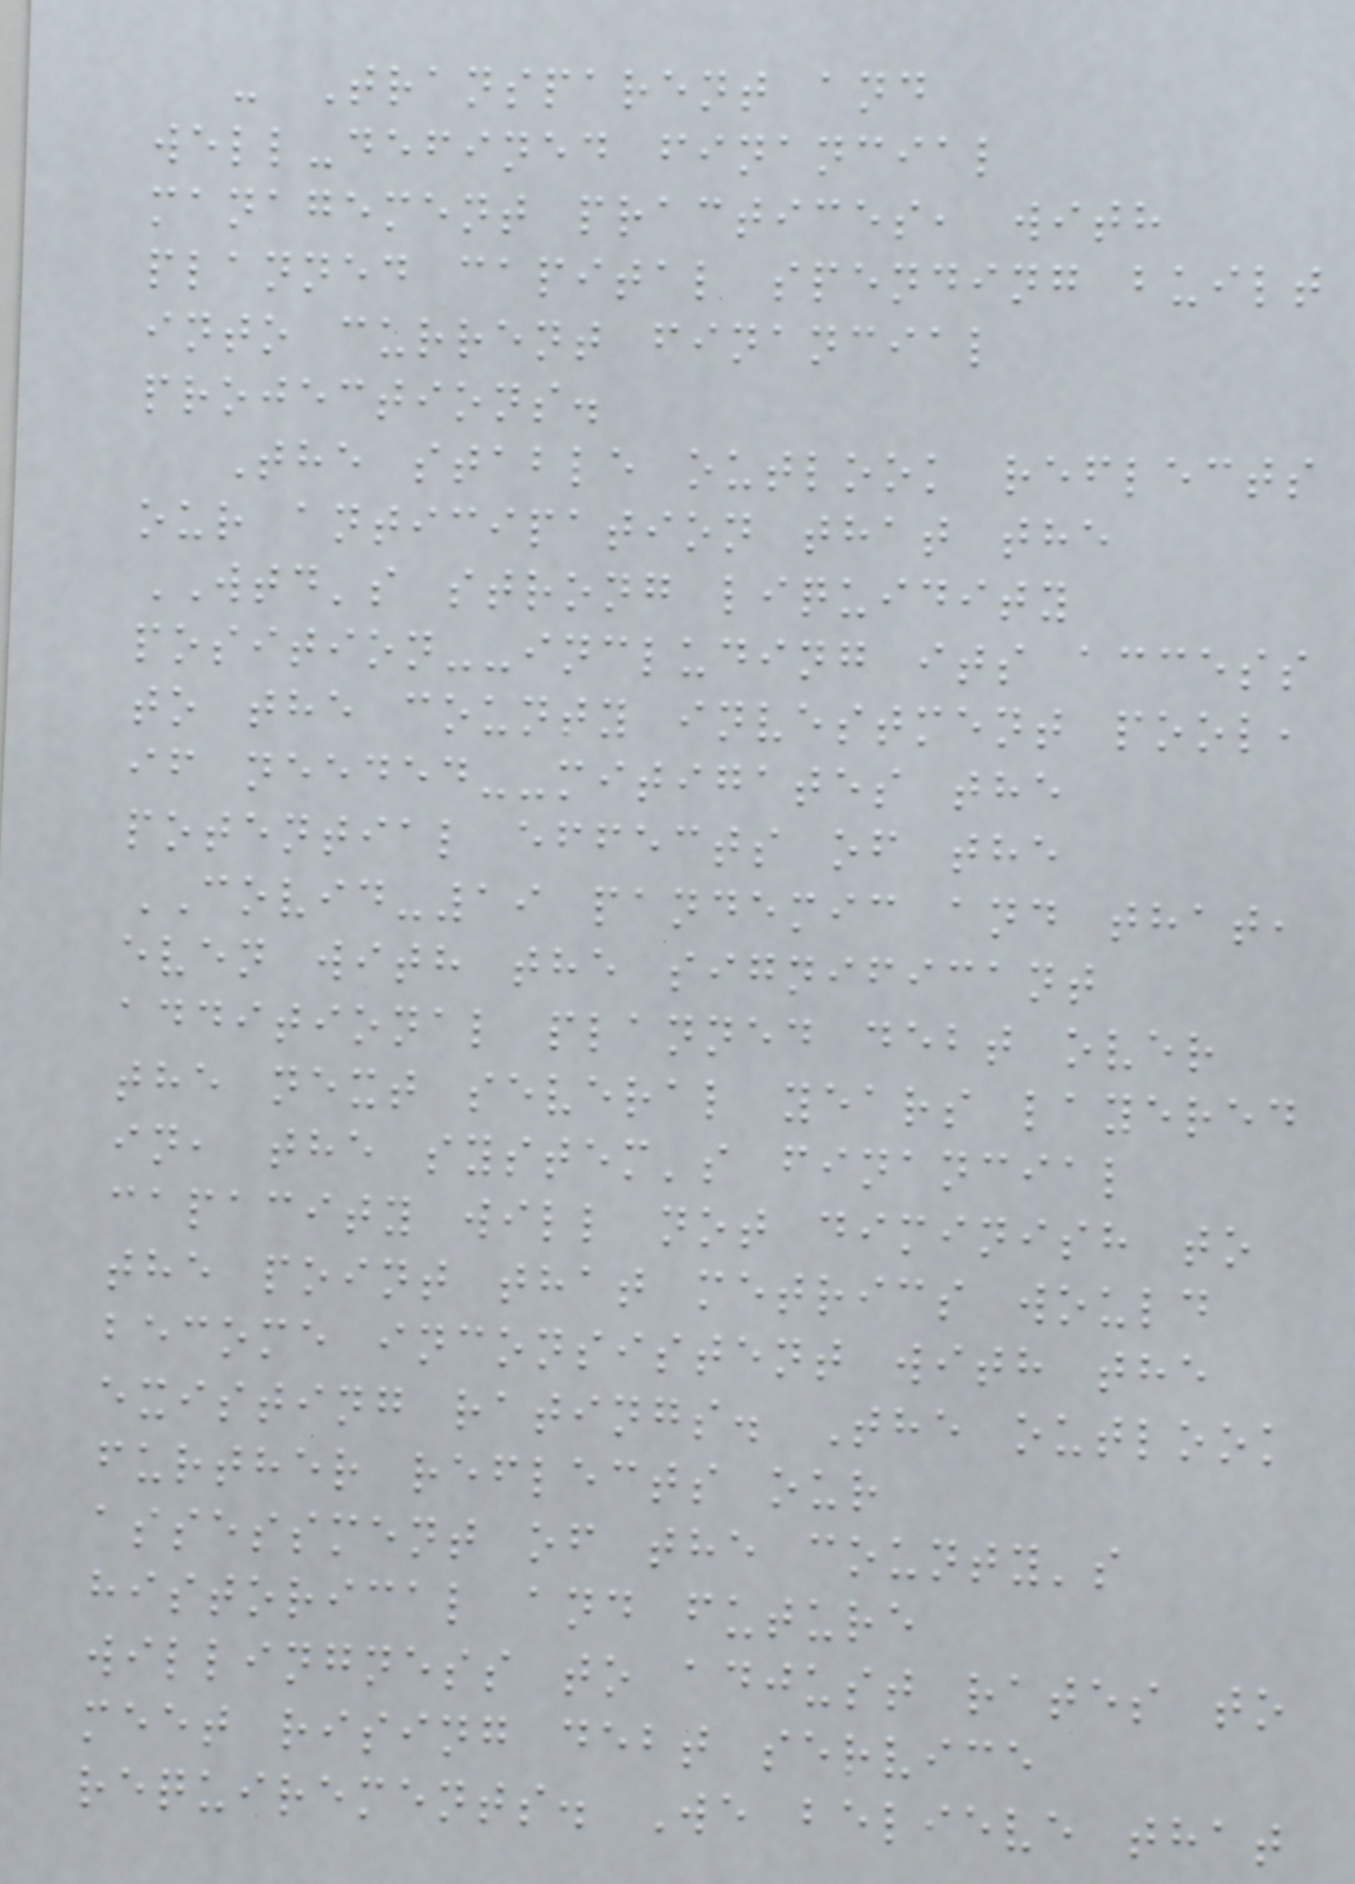- Transparent and
well-defined financial
management practices, with
planned capital spending built
into current financial
projections.
The stable outlook reflects
our anticipation that the
WTD's strong liquidity
position--including its access
to the county investment pool,
if needed--mitigates the
potential effects of the
COVID-19 pandemic and that,
even with the significant
additional planned debt over
the next several years layered
in, the system's financial
capacity will not diminish to
the point that metrics would
become inconsistent with the
existing ratings. The outlook
further reflects our
assessment of the county's
historical and future
willingness to adjust rates to
meet rising debt service
requirements. We believe that
